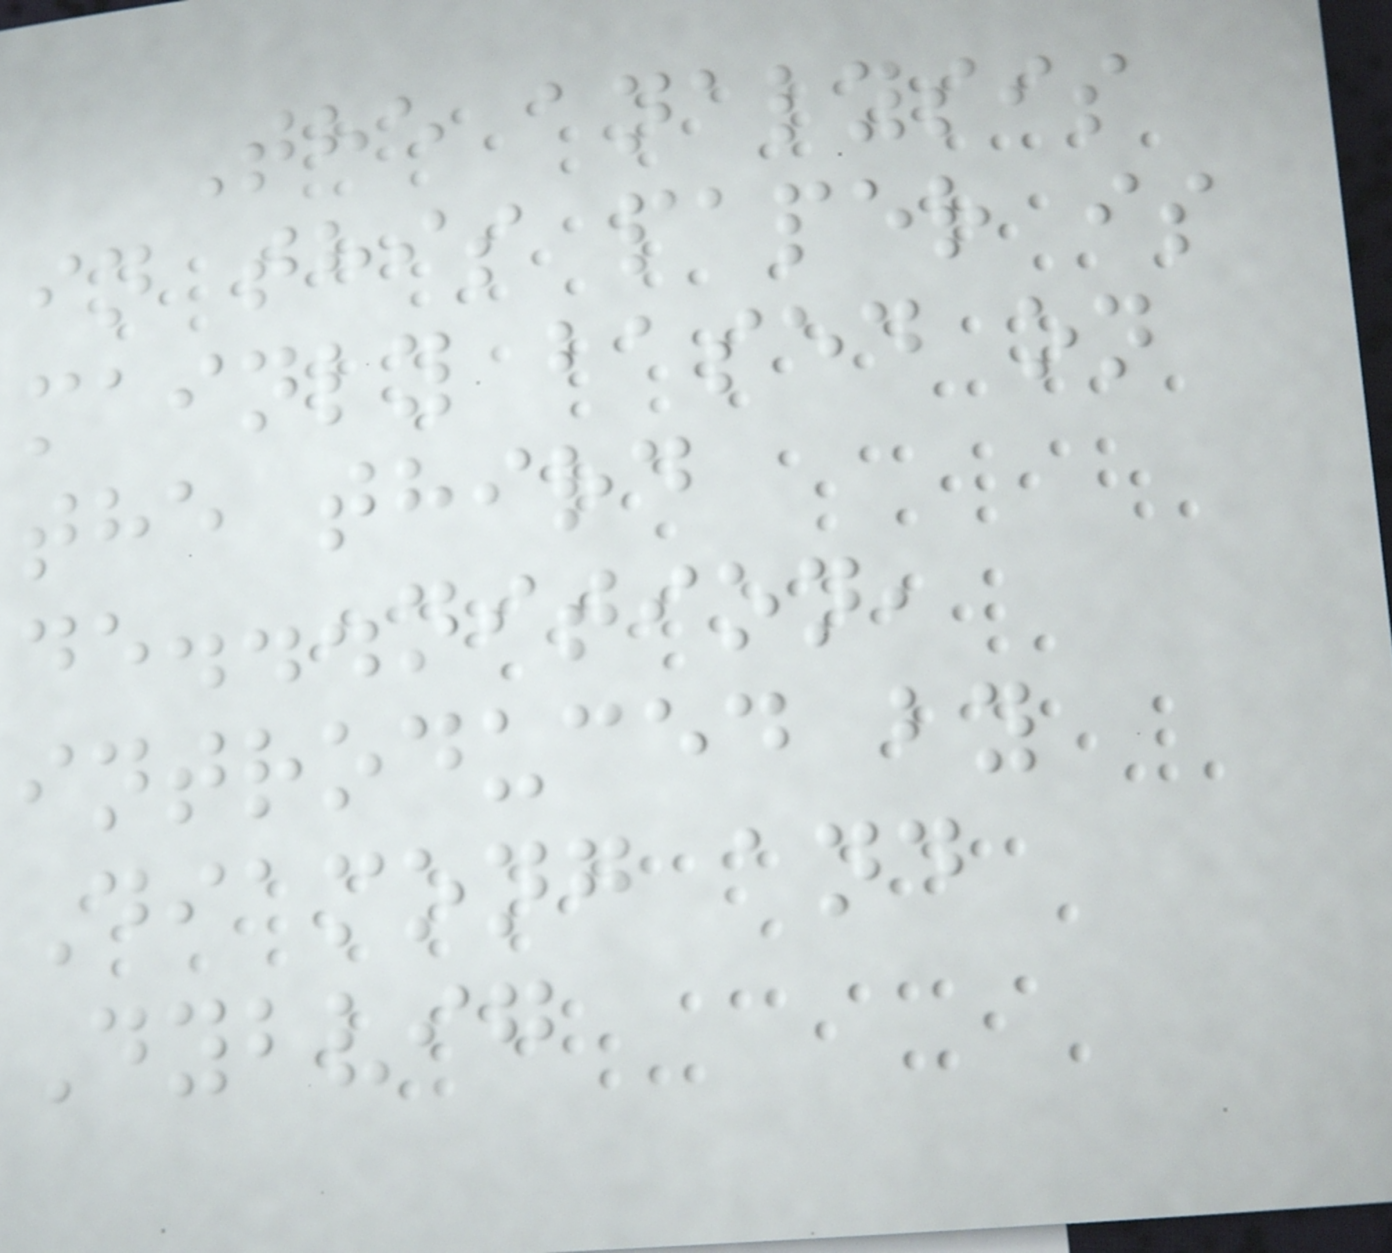The analysis
in this paper is
mainly based on
the third
de...nition,
introduced by
Diamong and
Dybvig
